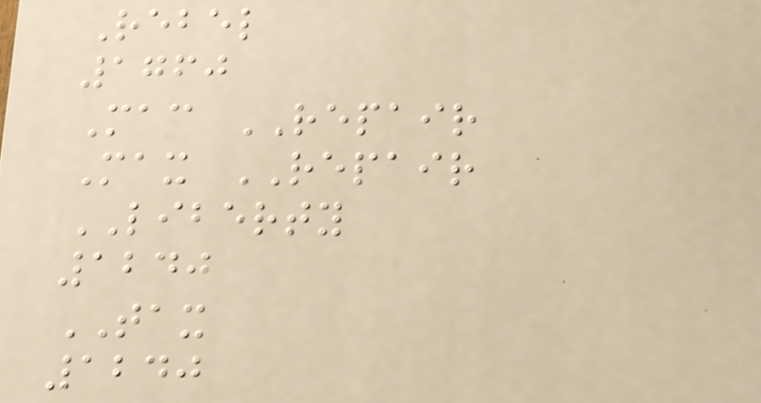Rebel
1760
Mac REPAIR
Max REPAIR
LIBERTY
1240
TAX
1240
